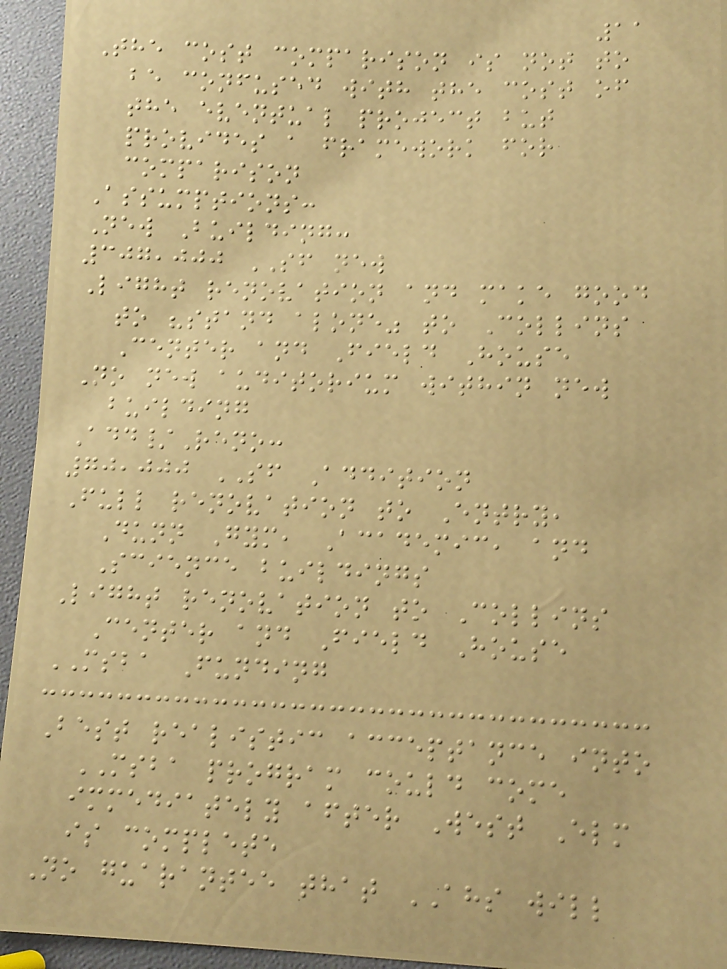11
The cost comparison is not to
be confused with the cost of
the eventual project but
provides a framework for
comparison
Assumptions:
New Building:
307,000 SF new
Light renovation and make good
to "stand alone" to Collins
Center and Field House
No new auditorium within new
building
Add/Reno:
70,000 SF Addition
Full renovation to Entry,
Dunn Gym, Academic, and
Science buildings
Light renovation to Collins
Center and Field House
MSBA Funding
Best realistic acceptance into
MSBA program could come
immediately after West Elm
is complete
No guarantee that AHS will
